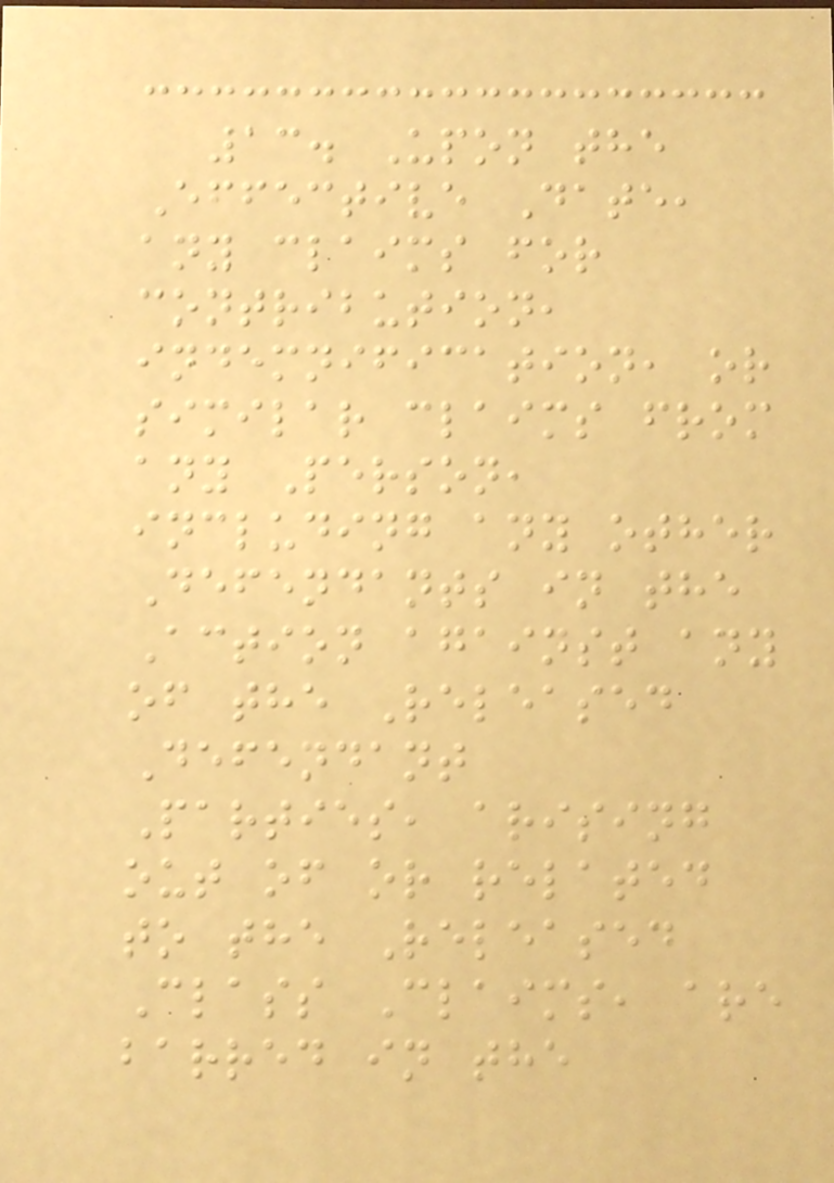13. Upon the
Effective Date,
any claims for
contribution,
indemnification, or
similar claims from
any Person,
including any other
Defendants in the
Action against any
of the Released
Defendant
Parties, arising
out of or related
to the Released
Class Claims, are
barred in the
